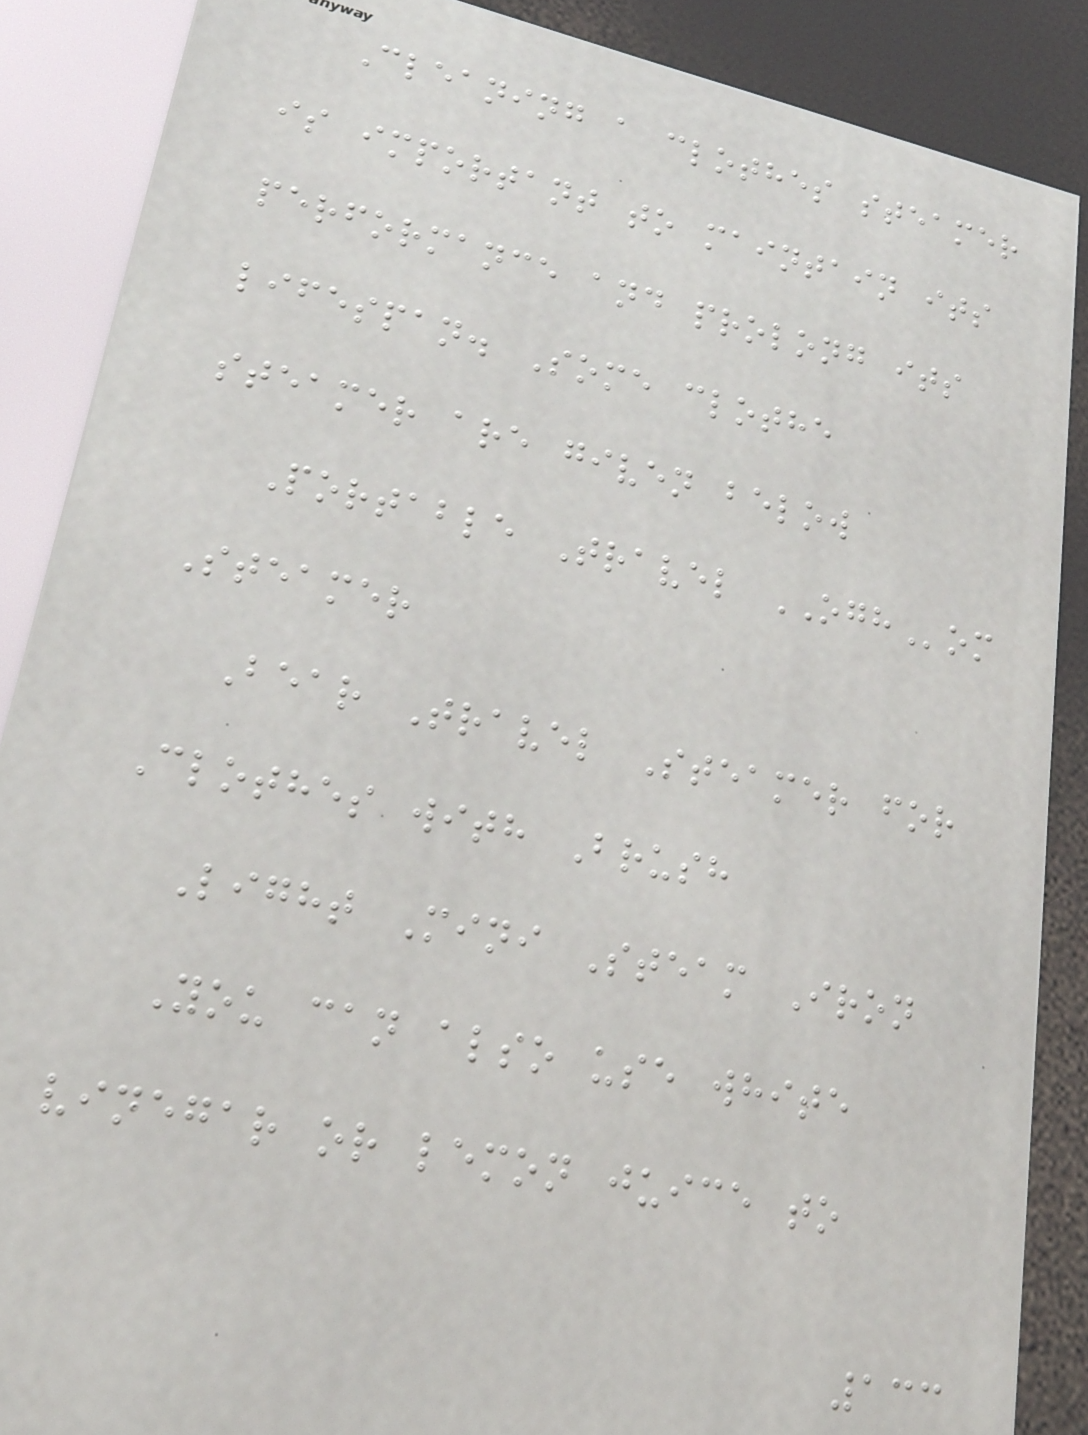Cleaning a clothes steamer
is important to maintain its
performance and prolong its
lifespan. Some clothe
steamer are given below
Portable Travel OGHom
Steamer
Bear Travel Steamer for
Clothes with Brush
Light Mini Steam Iron
You can also use white
vinegar or lemon juice to
133
